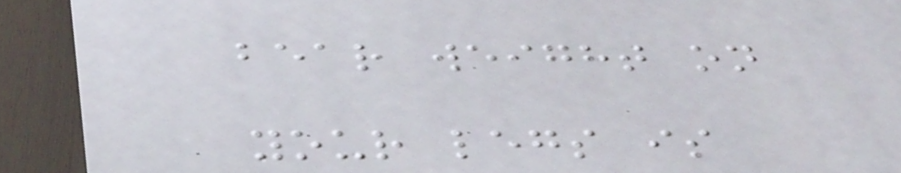bear weight on
your legs is
